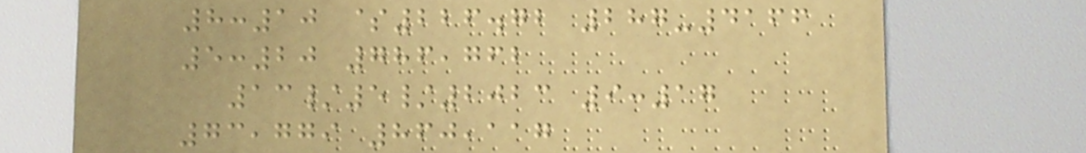8:10 $226.72 287-4166
5:20 786,762
13/5/2023 9:17
73,779 860,117
